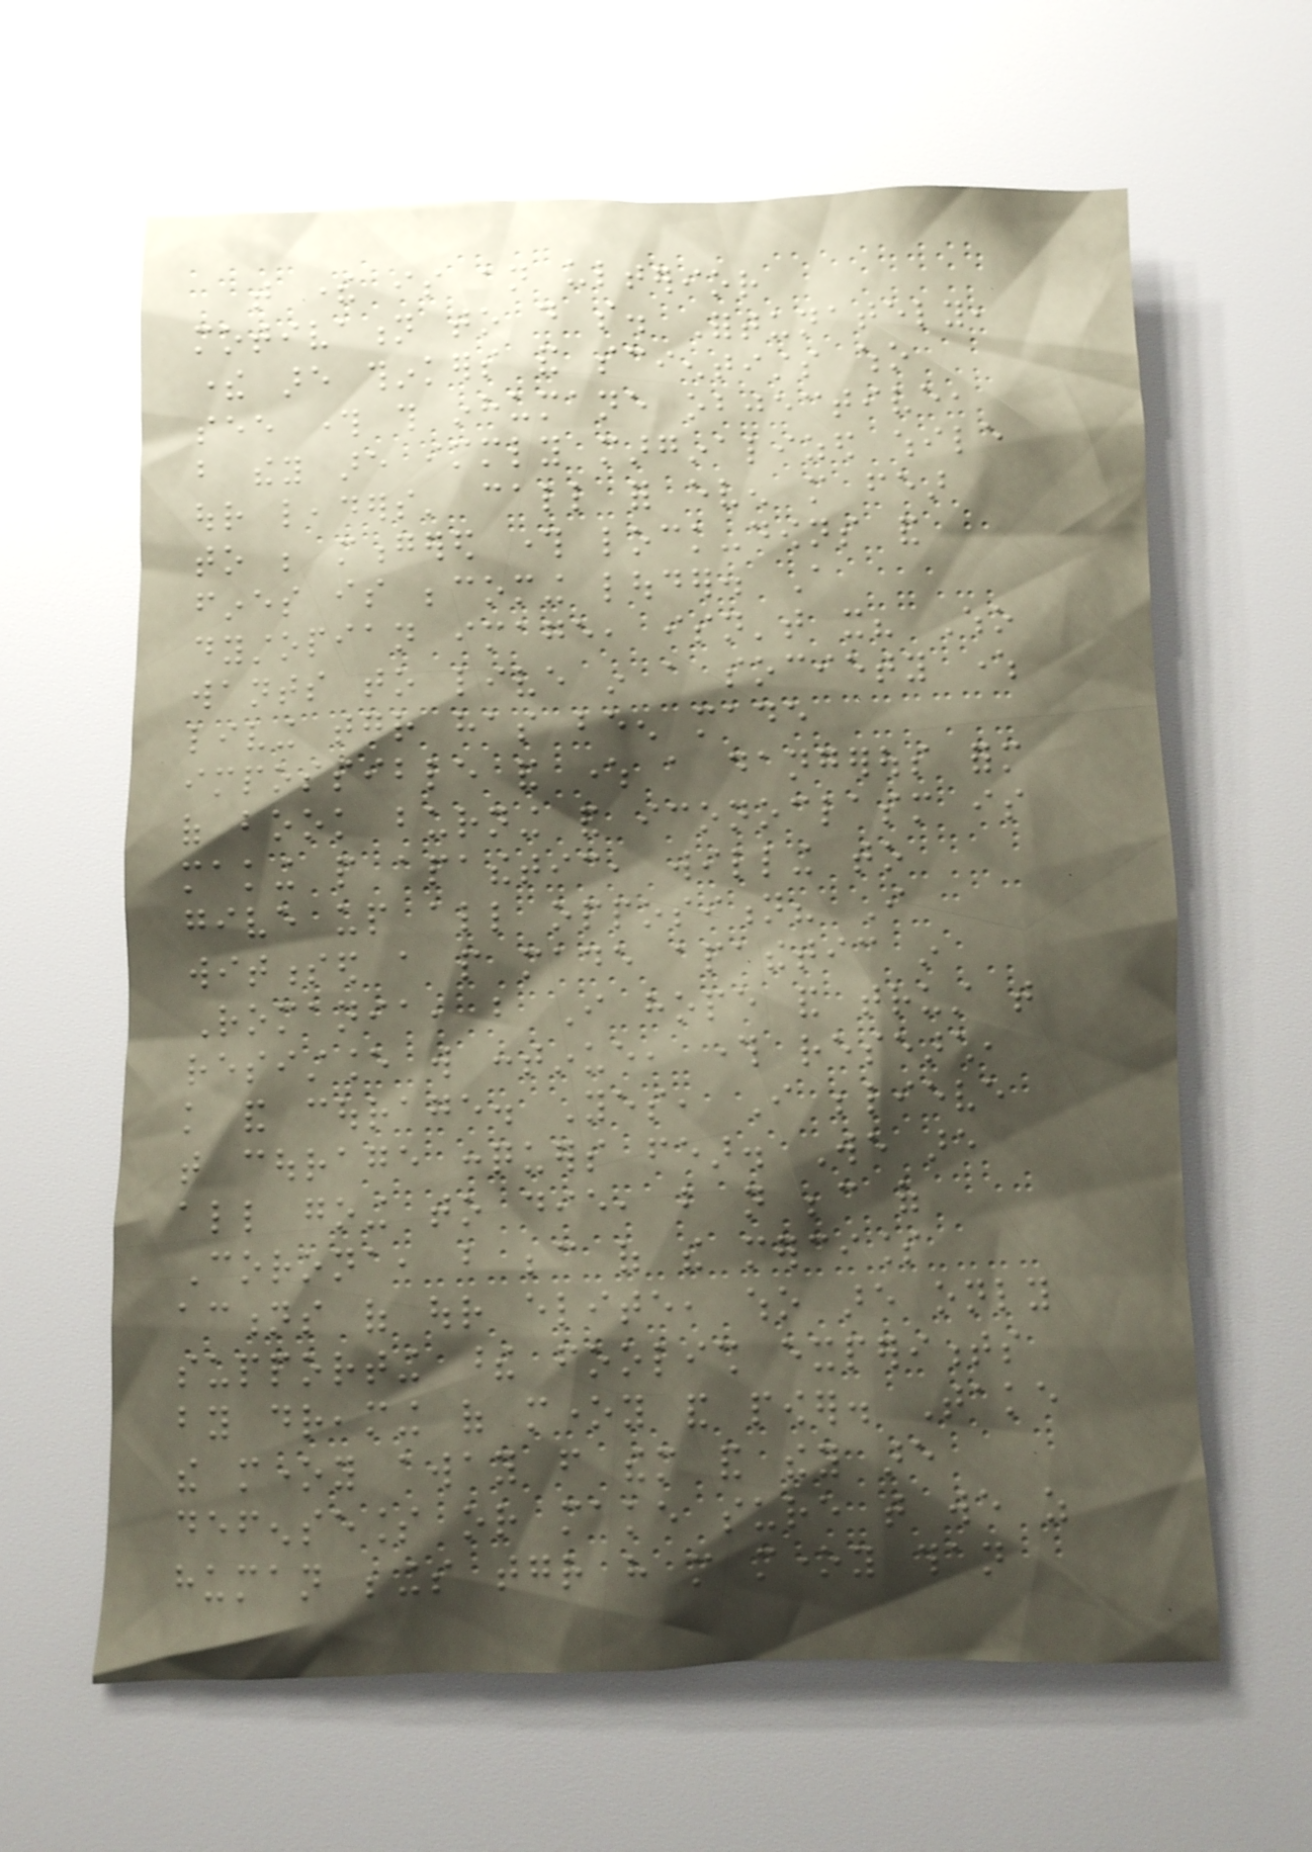that there is an ulterior
motivation to do so. Fortunately,
there are thinkers and scientists who
see through this inhumane objective,
but they are immediately marginalized while
our leaders' call for even more fear
to be mongered through lock-downs and
fines is becoming louder. A
dystopian image, isn't it? Who
wants to live in a society where
living together has been made
impossible and where a dangerous form
of book burning and iconoclasm is
making people apathetic, willing to
give up all opposition? I
witnessed a people made apathetic in
Romania, but I hope and trust that
resistance will continue, through research,
knowledge and courage. Yes, I believe
that courage conquers fear. We are
all going to die, but not because of
Corona, but because of the merciless
actions of our elite, who are only
supporting these foolish experiments
by dreaming of money and power. Take
the money away from them and they are
defenseless or make sure that we as
human beings together have more money than
